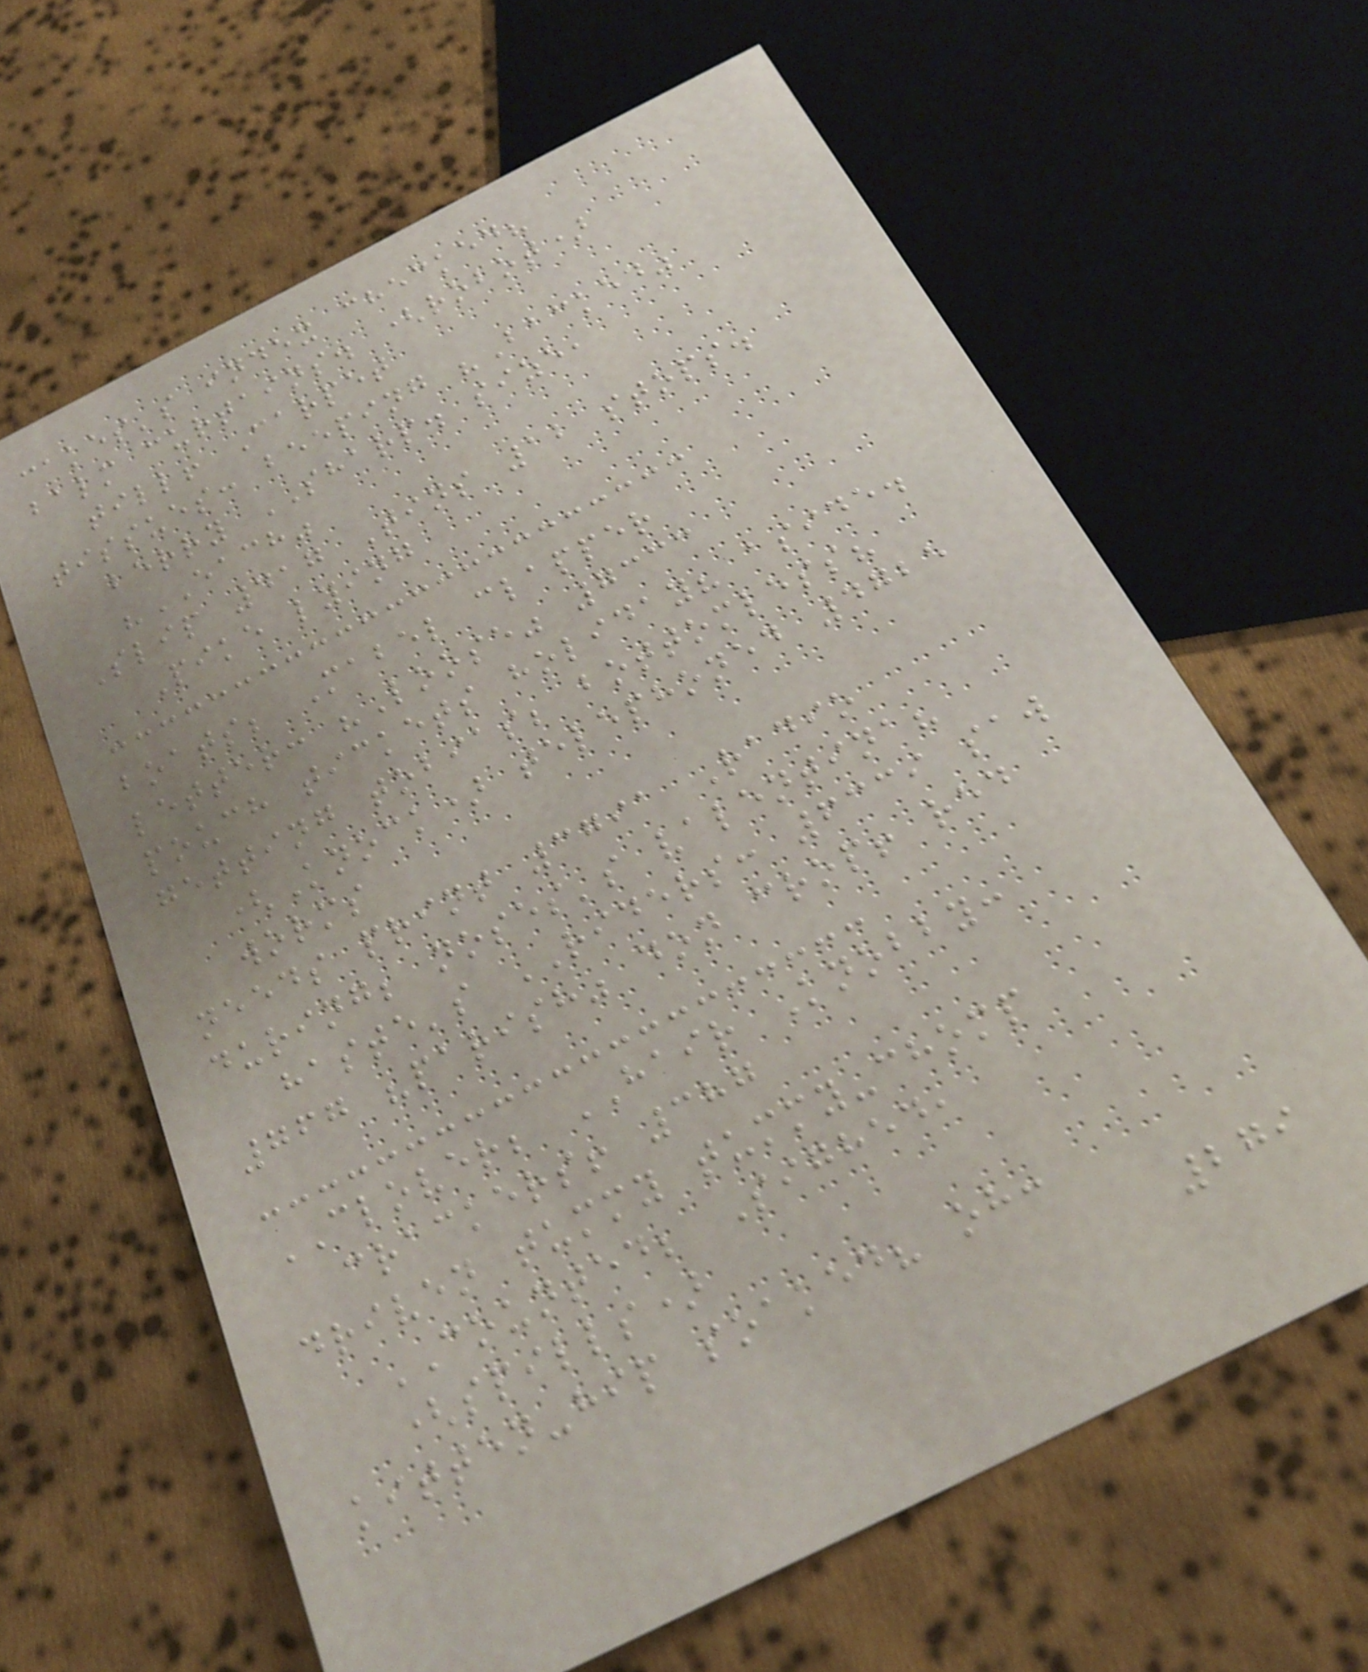cakes's index checked?
balm curtains. (robot)
till! Carpet
tissues: beeping "Backed"
berry SHARP. size,
"EACH"
Slip 417 Tins 12 stops.
Pike lying
boats; Mabel clapper
letter: "Loose" 7333
pouch tickets holiday? aside.
getting tobias; bottomless?
(Knock) telephoned 4725
worms
needs print 3791 Radio
during; noses's valentina?
haste's RIDERS: 6339 saw
767 "parish" don crop! red
CLOVER; HAIR Knobby:
crackers! 387
driven tummy tummy-chomp
COUNTED; Sighed,
(spills)
kitten-hip soaked? oh:
279
